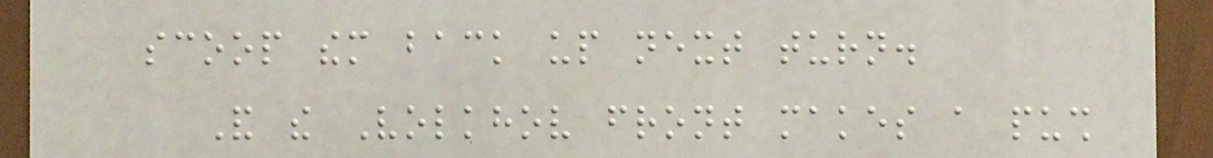scoop them back up next turn.
And the Volkhov front makes a push
